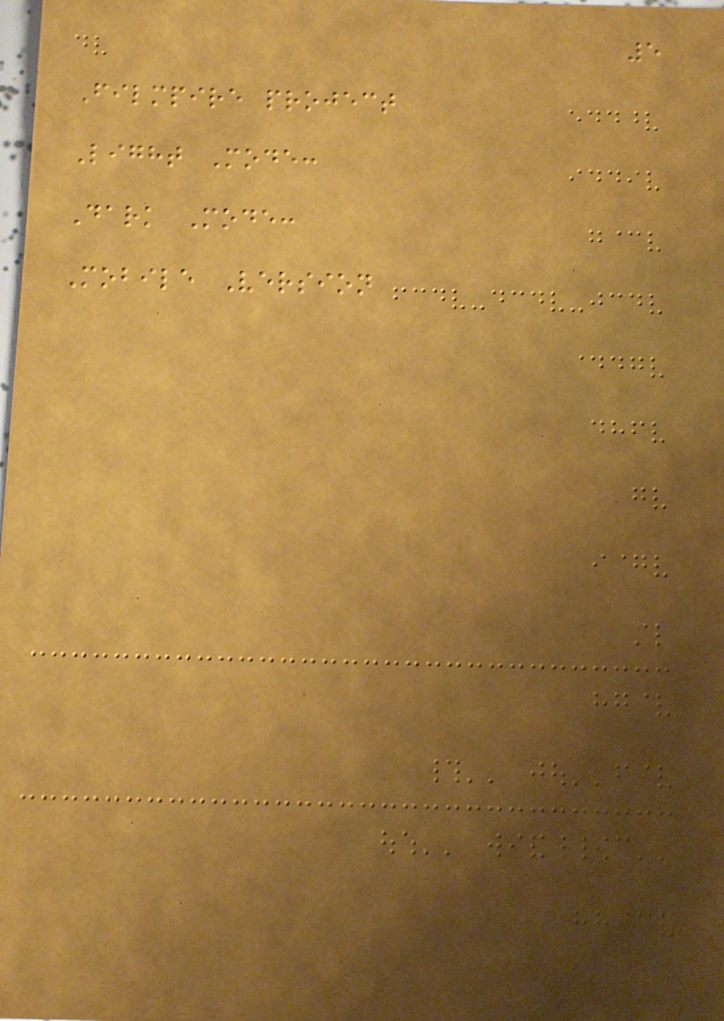5
Filmpire project
Light Mode:
Dark Mode:
Mobile Version
